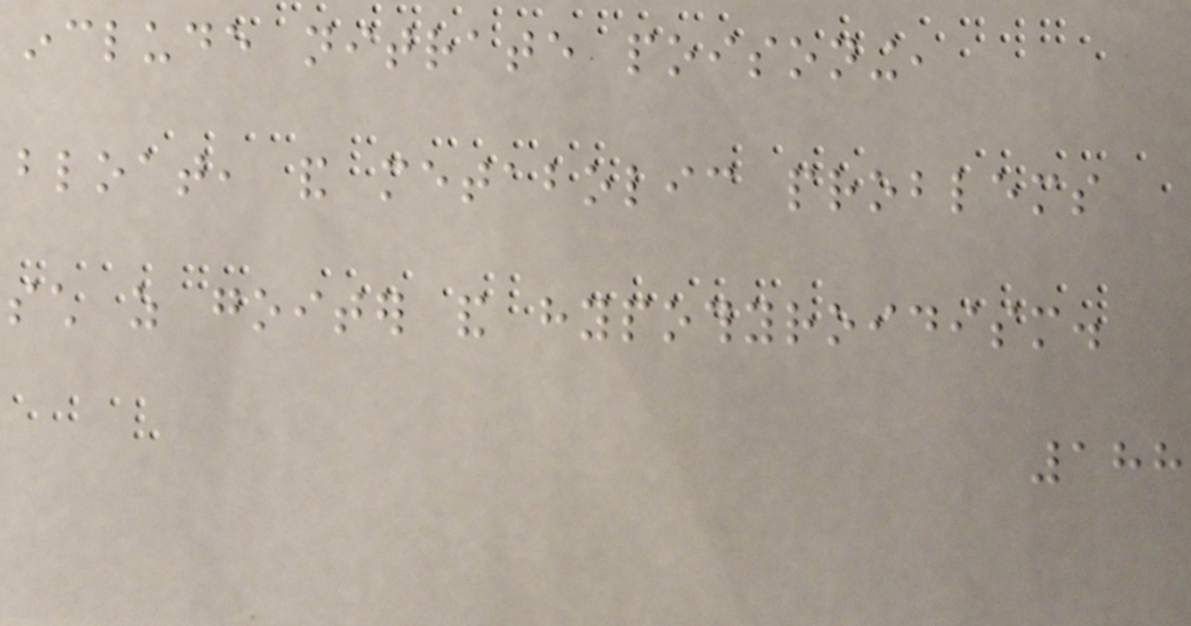include nitrate poisoning,
bloat, and metabolic problems
such as goiter and hypothyroidism.
188
